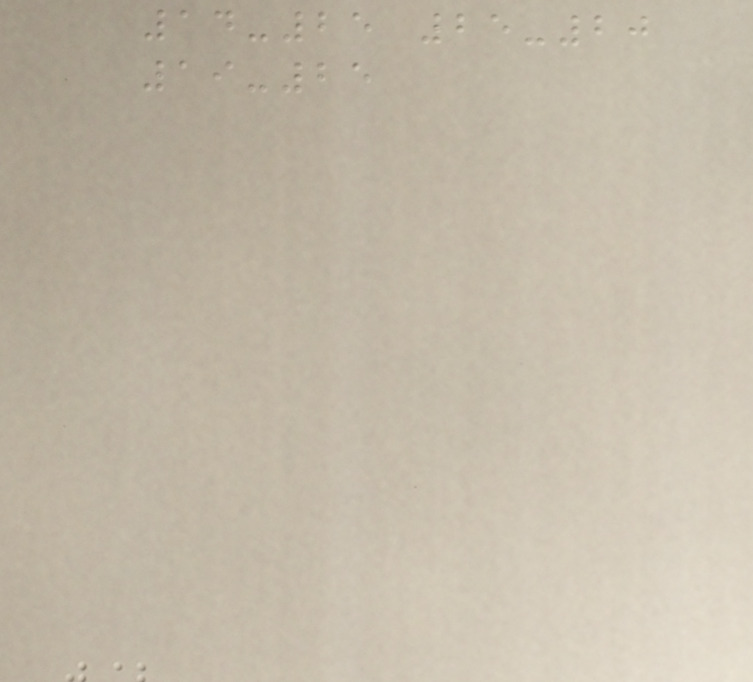14-25 25-20
19-25
